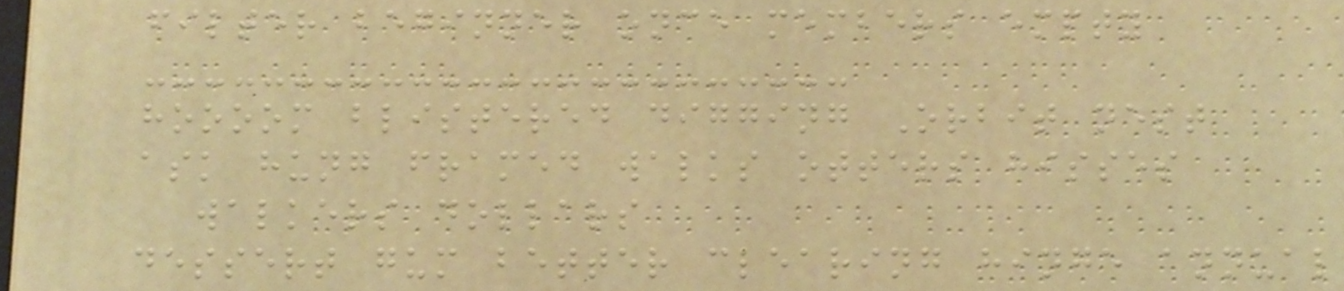filter beginner once members empty
hoooom blistered digging Orbit nest
ask hung framed walks otters hisses
walkers dollars
dessert gum better clearing hinge annual
